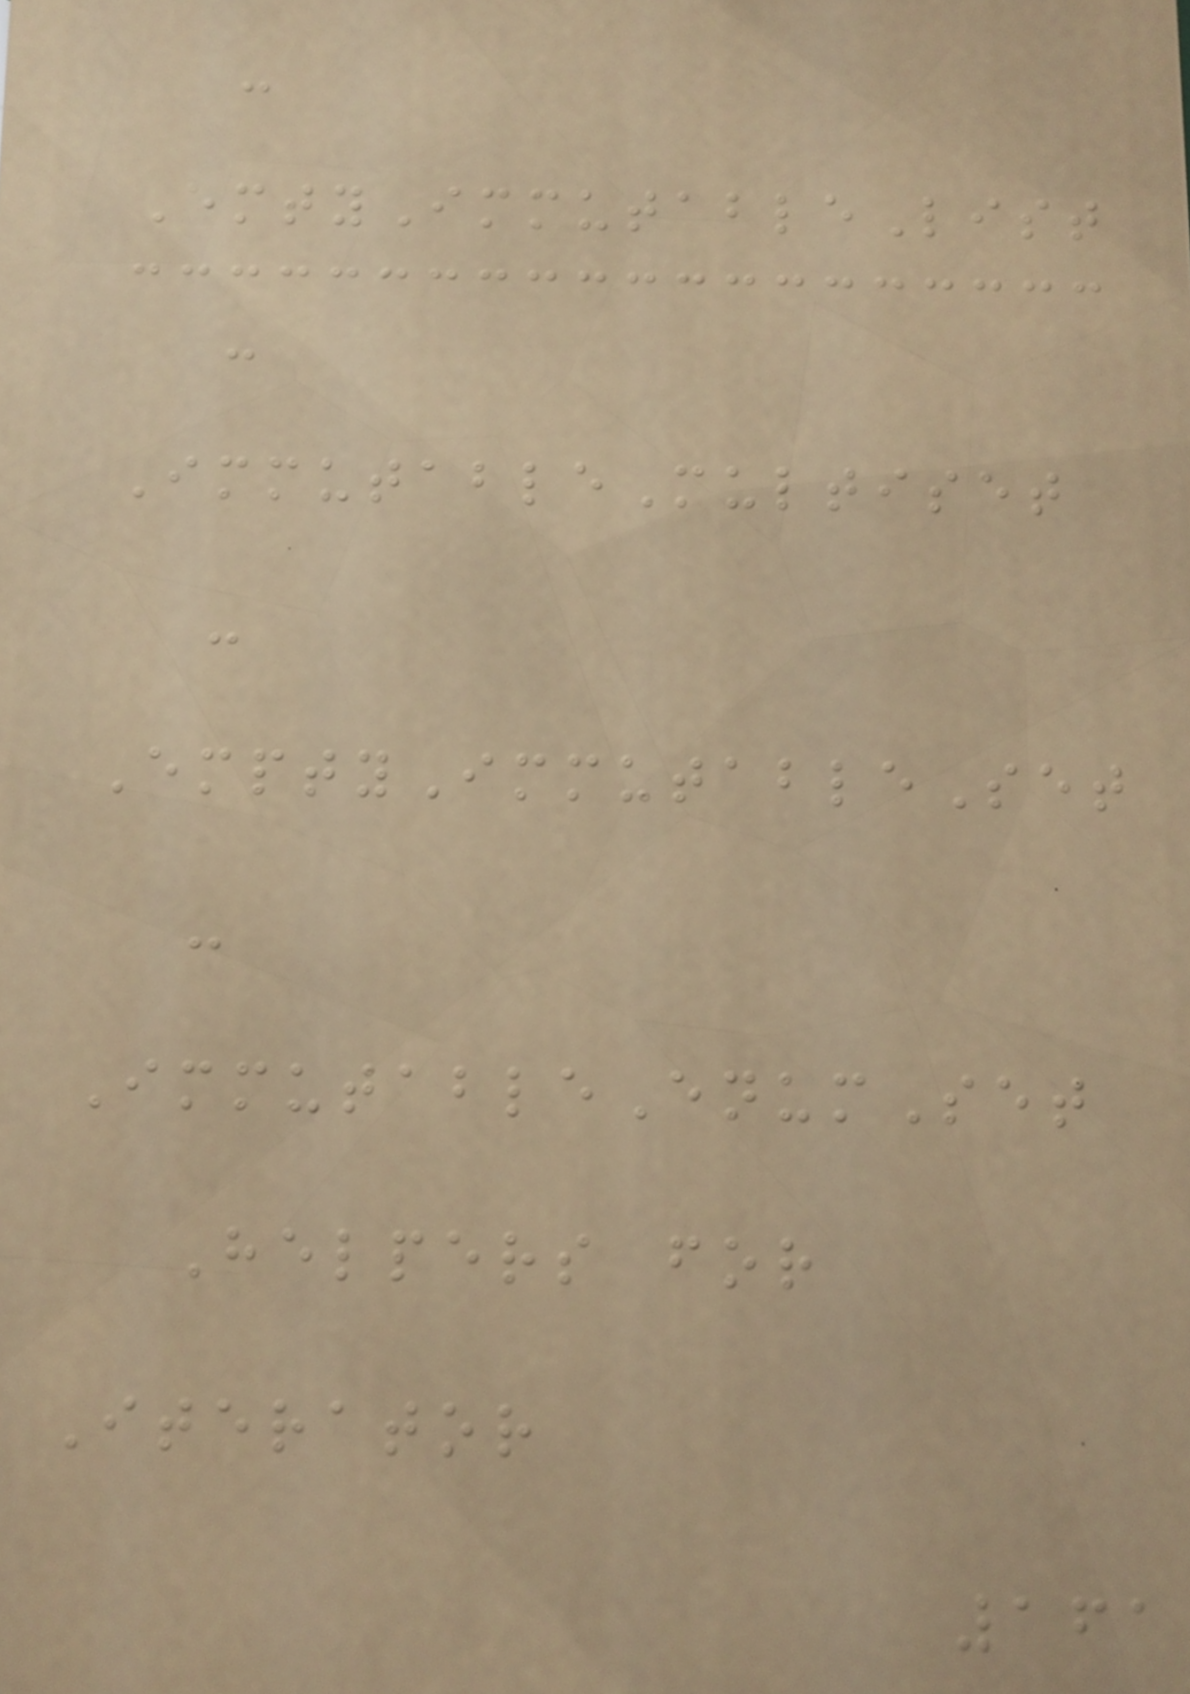-
EmtyImmutableList
-
ImmutableMultiset
-
EmptyImmutableSet
-
ImmutableEnumSet
Helpers for
Iterator
161
